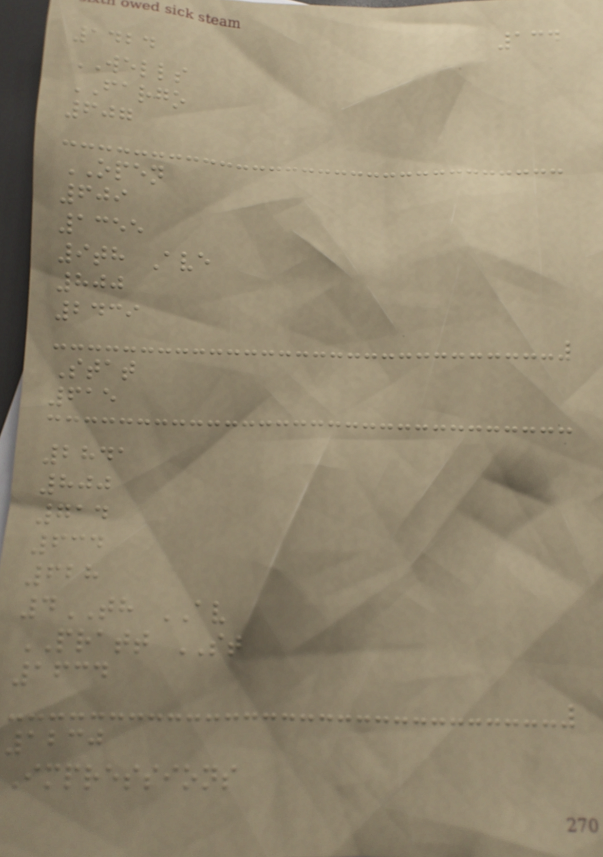134
1424
WELLS
FARGO
607
OPEN
609
1355
9th Ave
800
2439
Stat
615
2841
800
714
634
628
4TH AV
PRATT ST
1634
1230
Impressions
